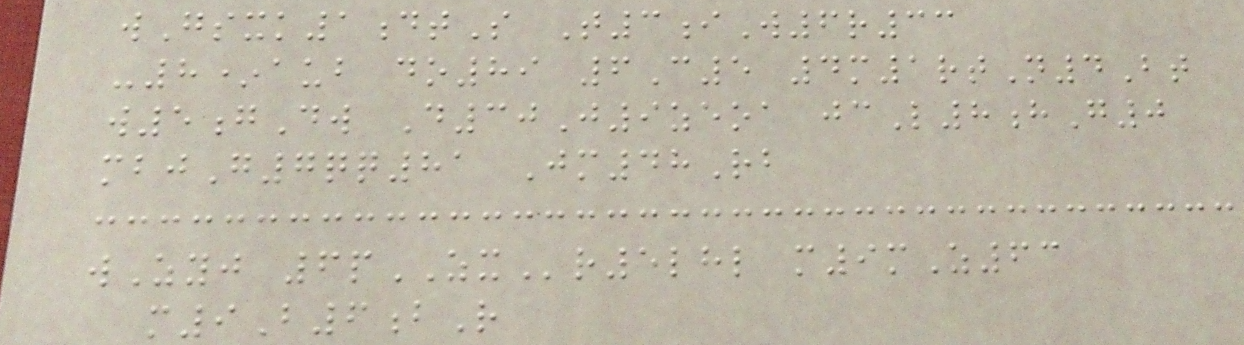wGsxk1dtS T3iW6r33
-8*aub do89 6C5 4m1rtN4Bt
w5gDw D30J9zeoa jcL8hG0
mbjG7qq81 Jm48Rb
wZyj 6pZXr5lhl m9mZ63
m9B6bR
